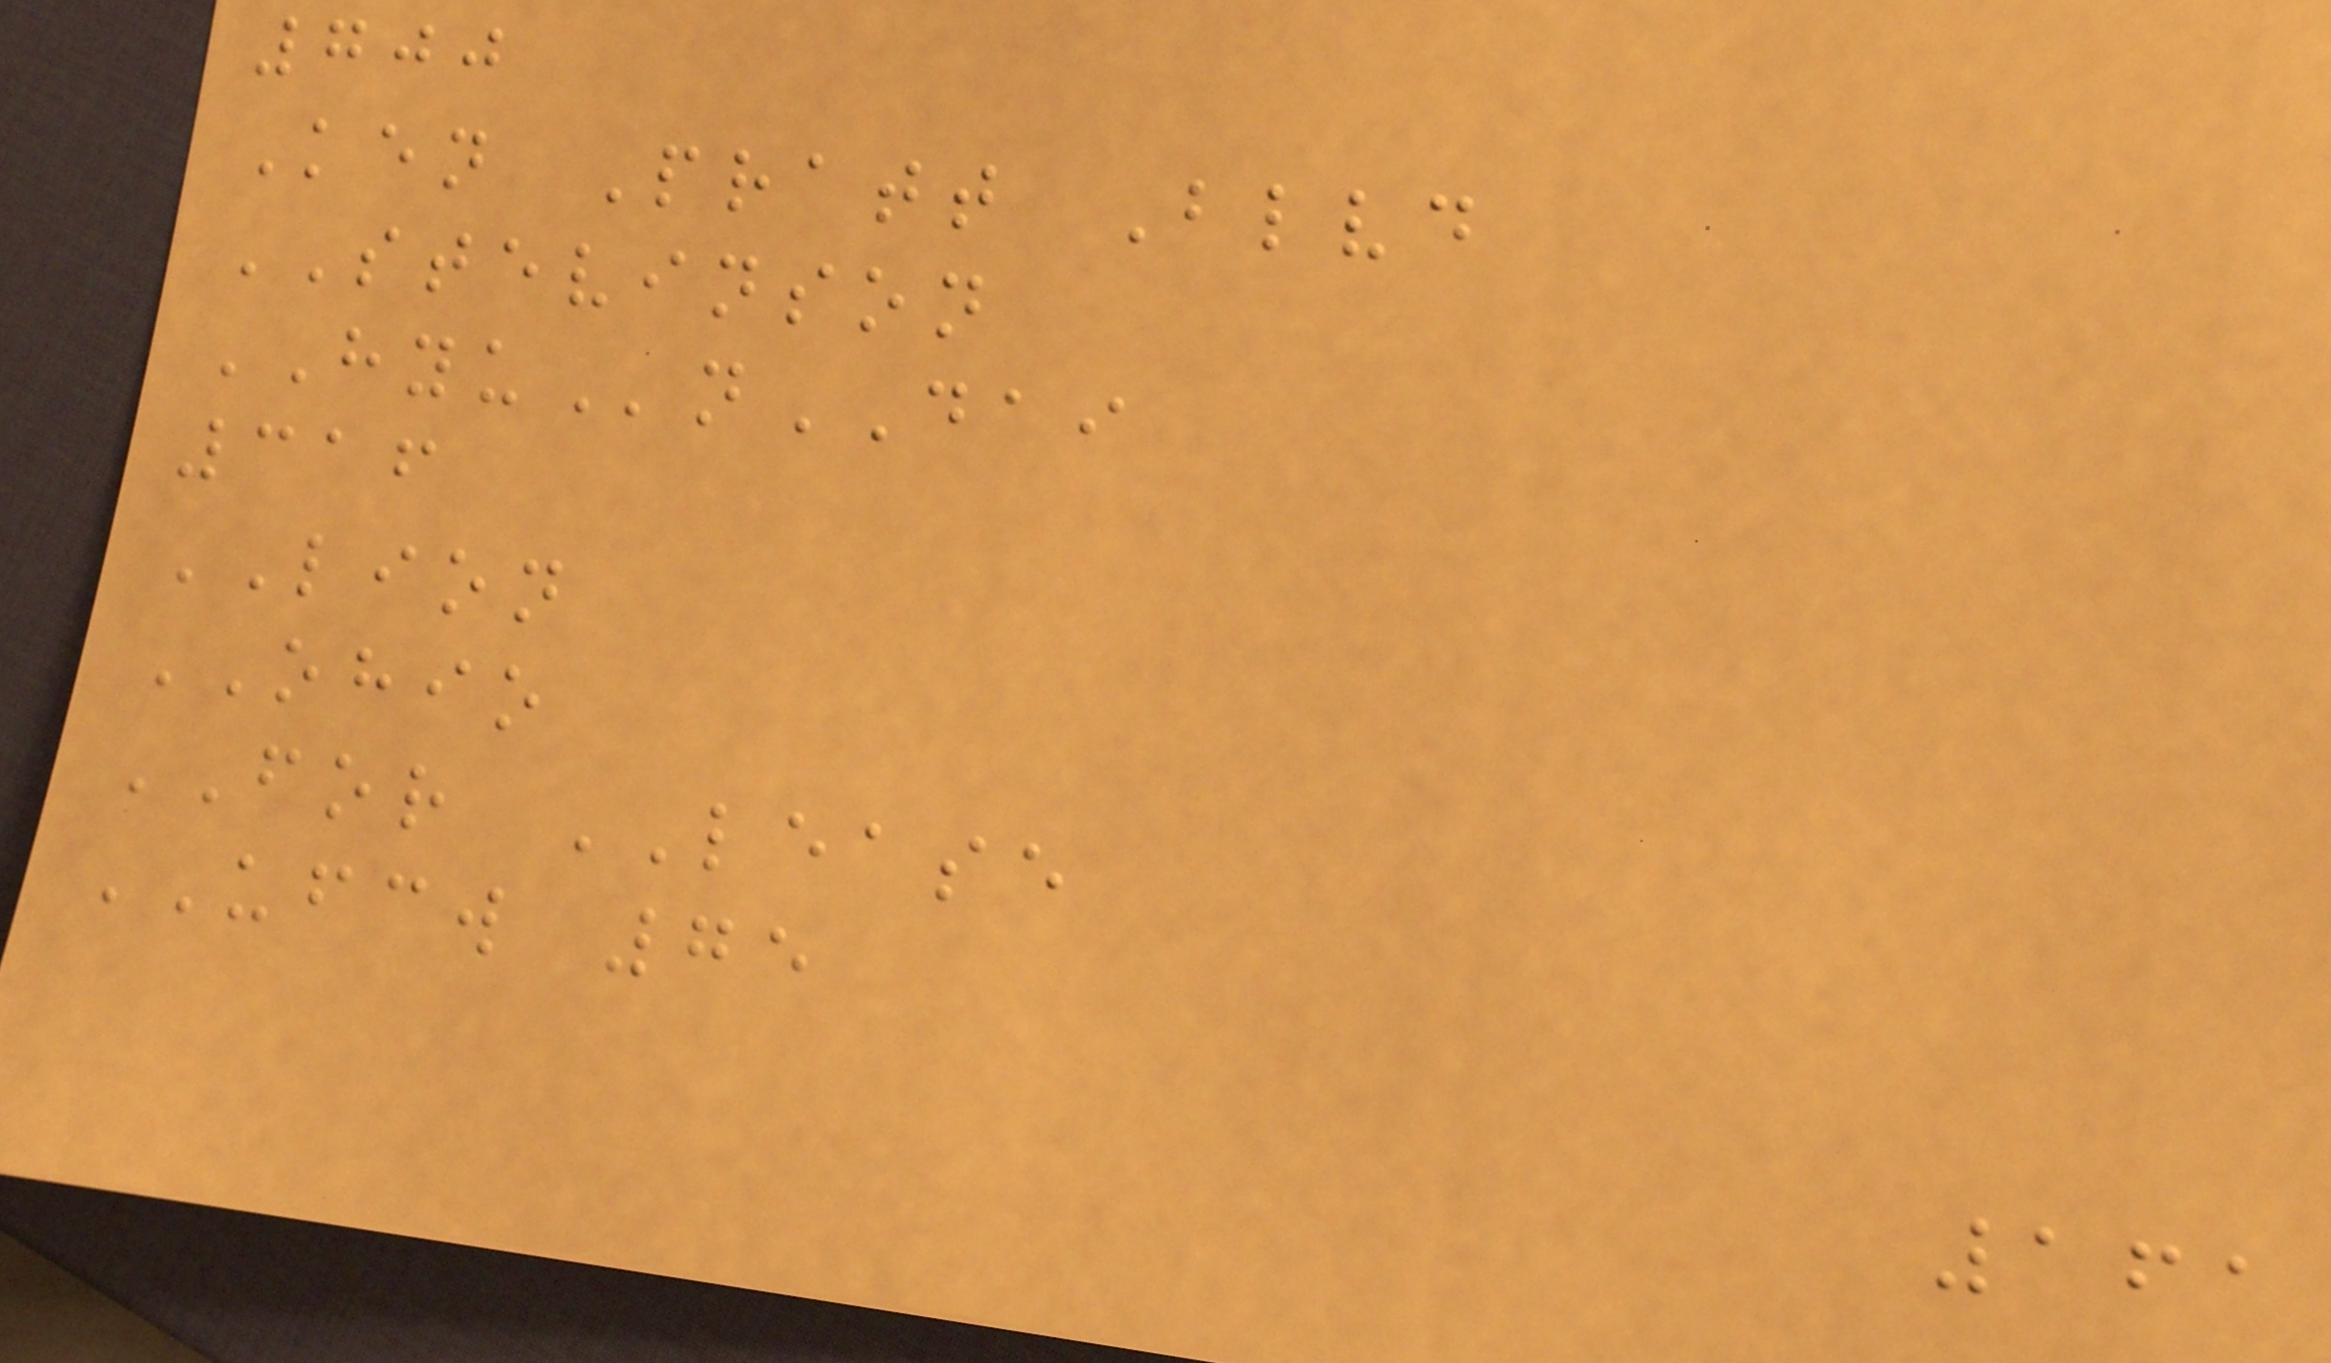700
Ken Pratt Blvd
STEVINSON
HYUnDAI
316
LION
OHIO
FOR LEASE
UFCW 75
161
